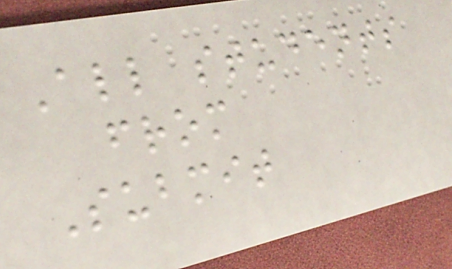All students
from
Submit
